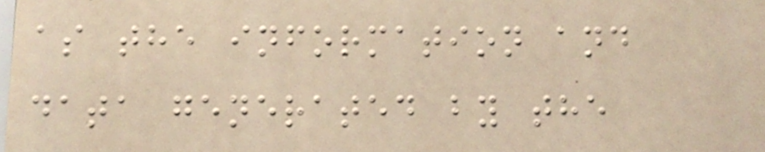as the information and
data generated by the
